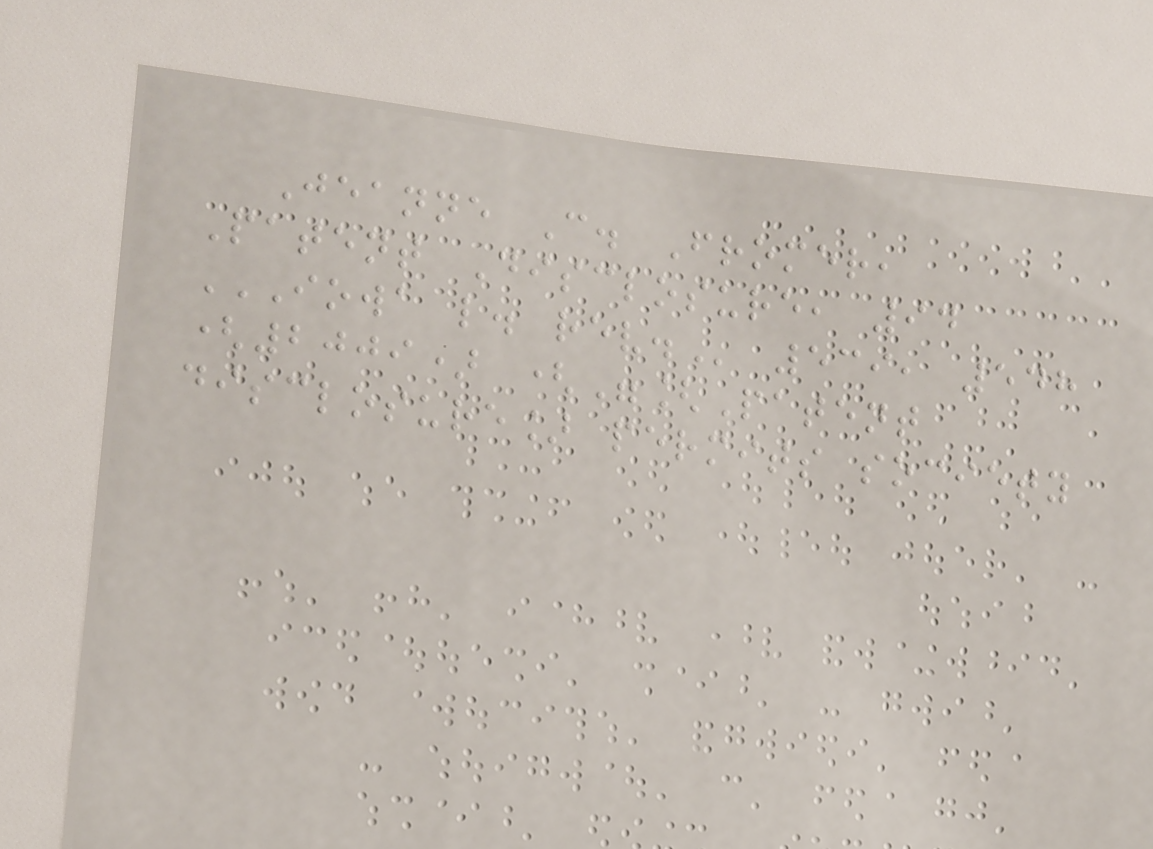Jeanne C. Fromer,
Patent Disclosure, 94
IOWA L. REV. 539, 548
(2009) ("[Patent
disclosure] permits society
